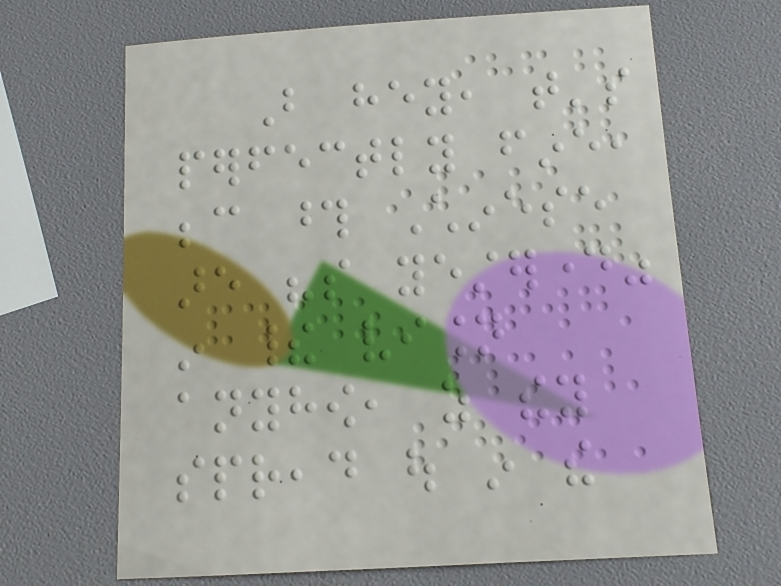But hey, that's
perfectly fine,
because those Chinese
are "so yesterday"
in their vision
anyhow, as they
spread out in the
